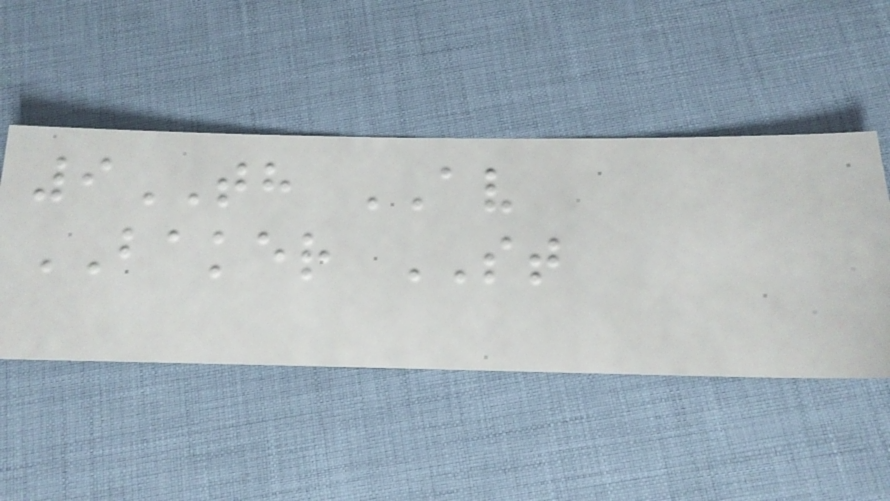9TH AV
BAKER ST
